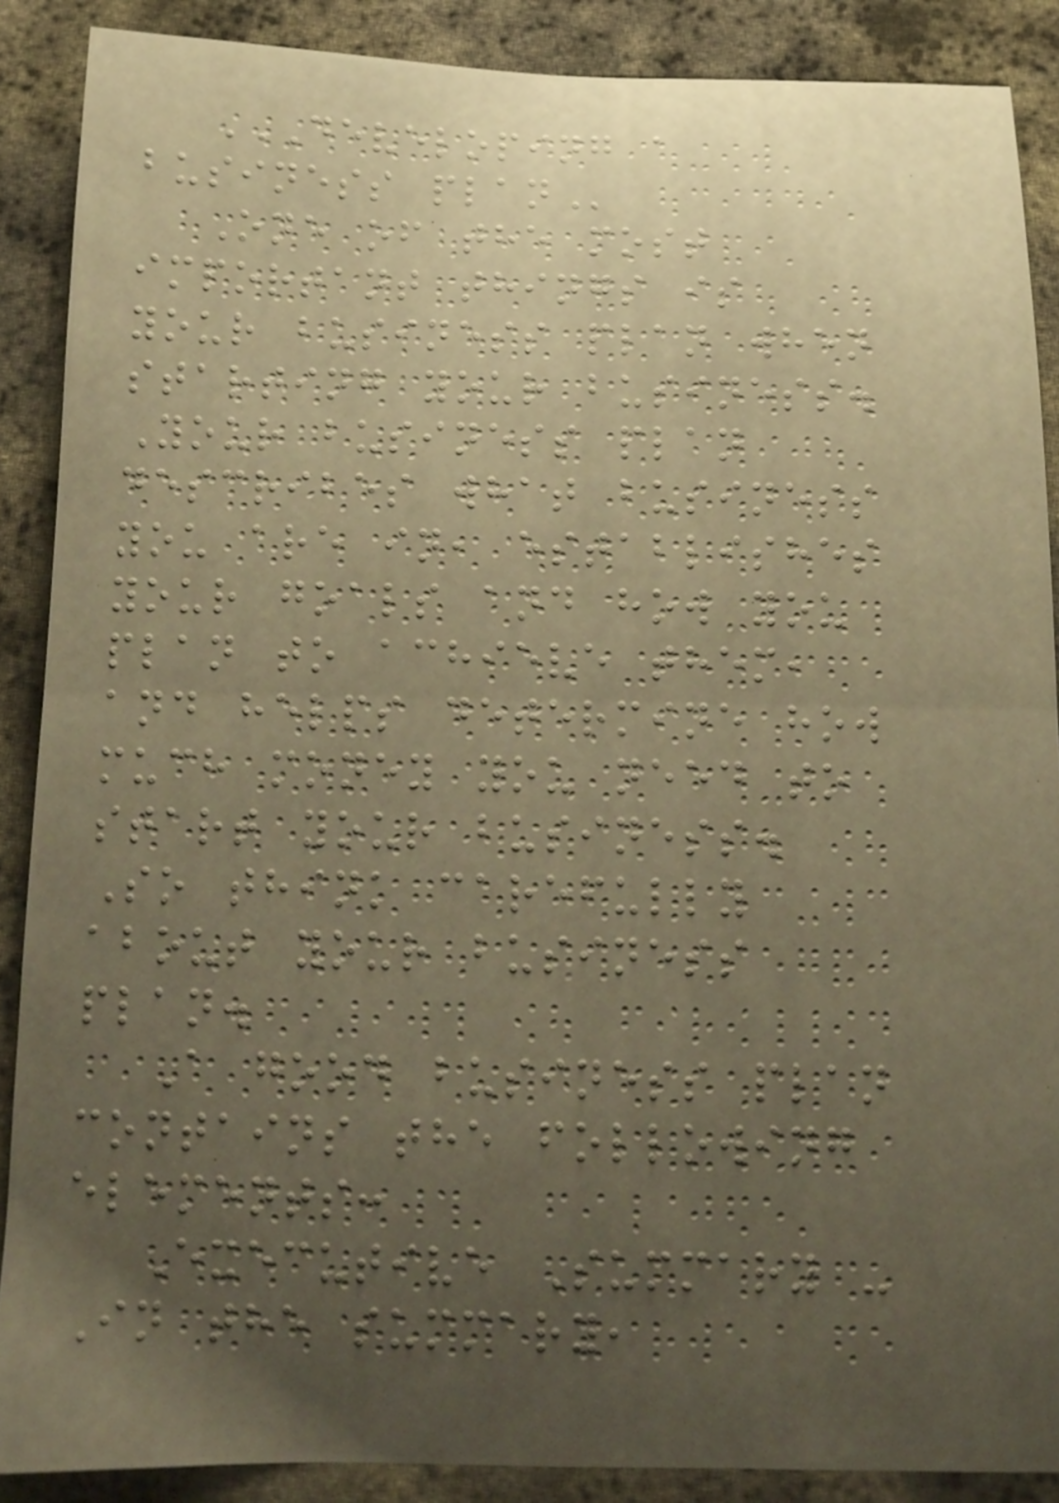DEVELOPING A
BUSINESS PLAN
One of the most
important things is
your business plan when
starting your business.
Your business plan
describes what business
you are in, establishes
your goals and how you
plan to achieve them,
and helps determine how
much money you need to
start your business.
So think carefully
about your business
plan.
A good business plan
contains the following
elements:
Executive Summary -
In the summary,
